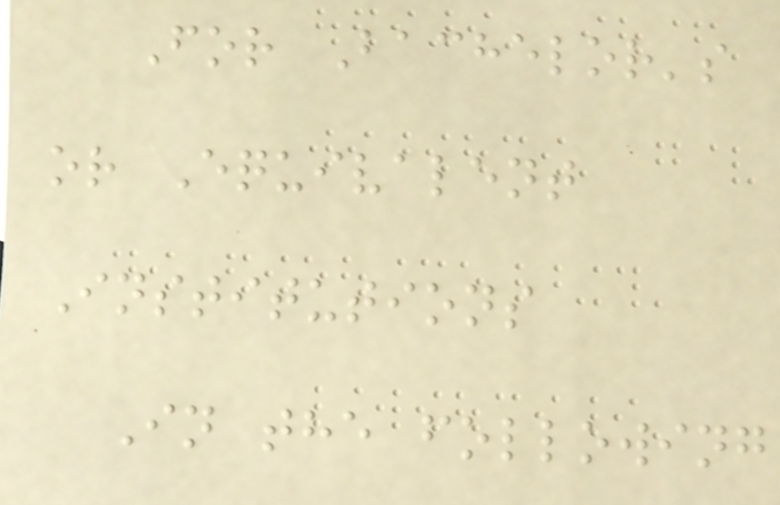For Bachelor's
or Equivalent
Institutions
In the following
